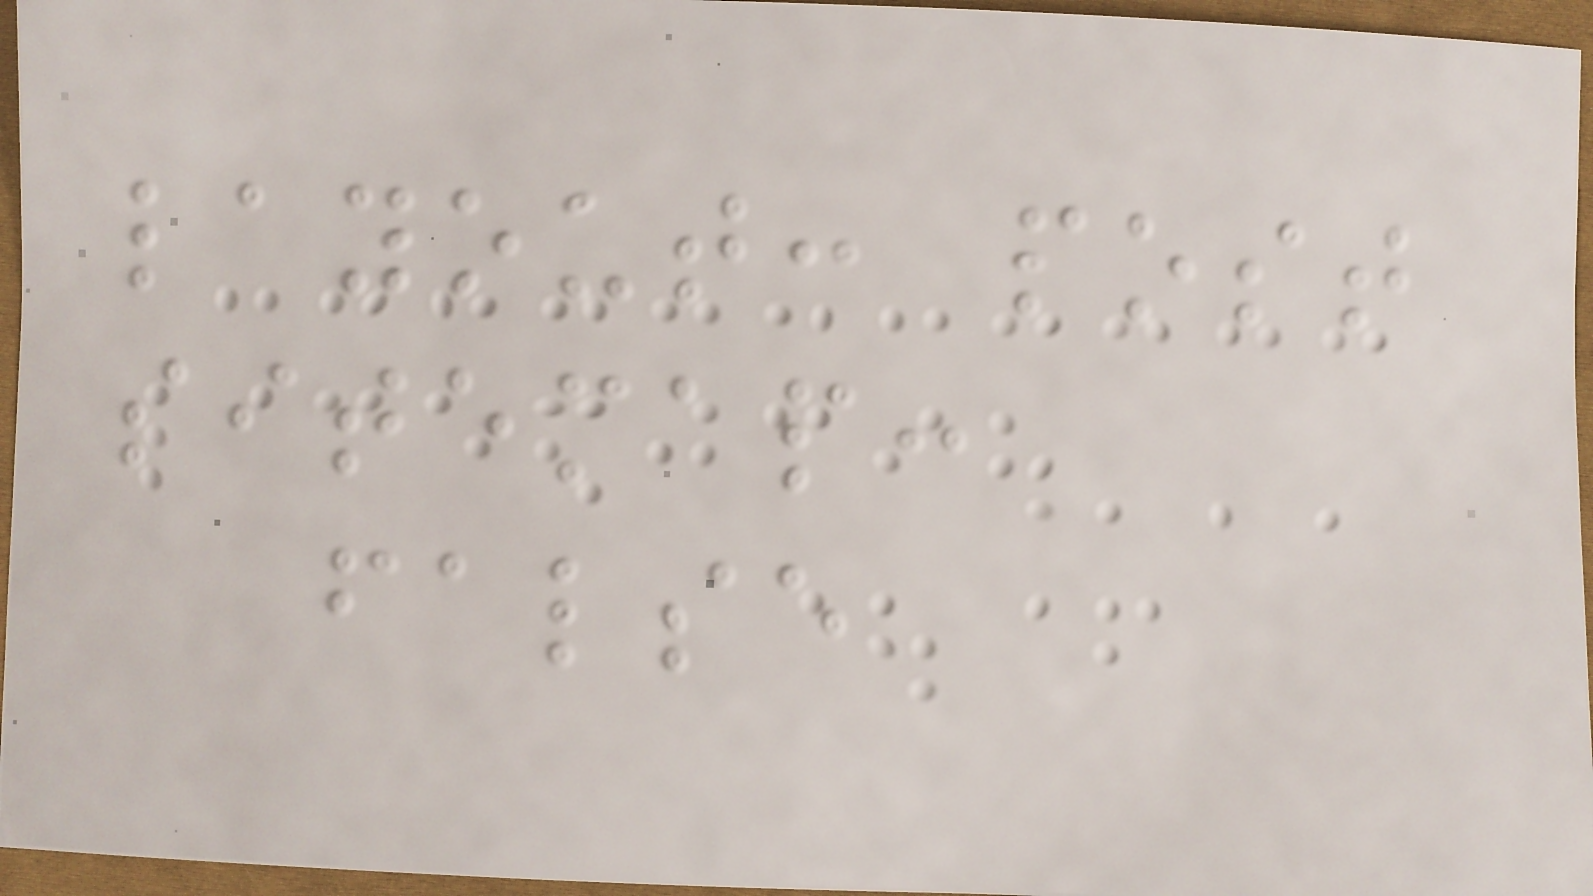layout: post
sitemap:
false
